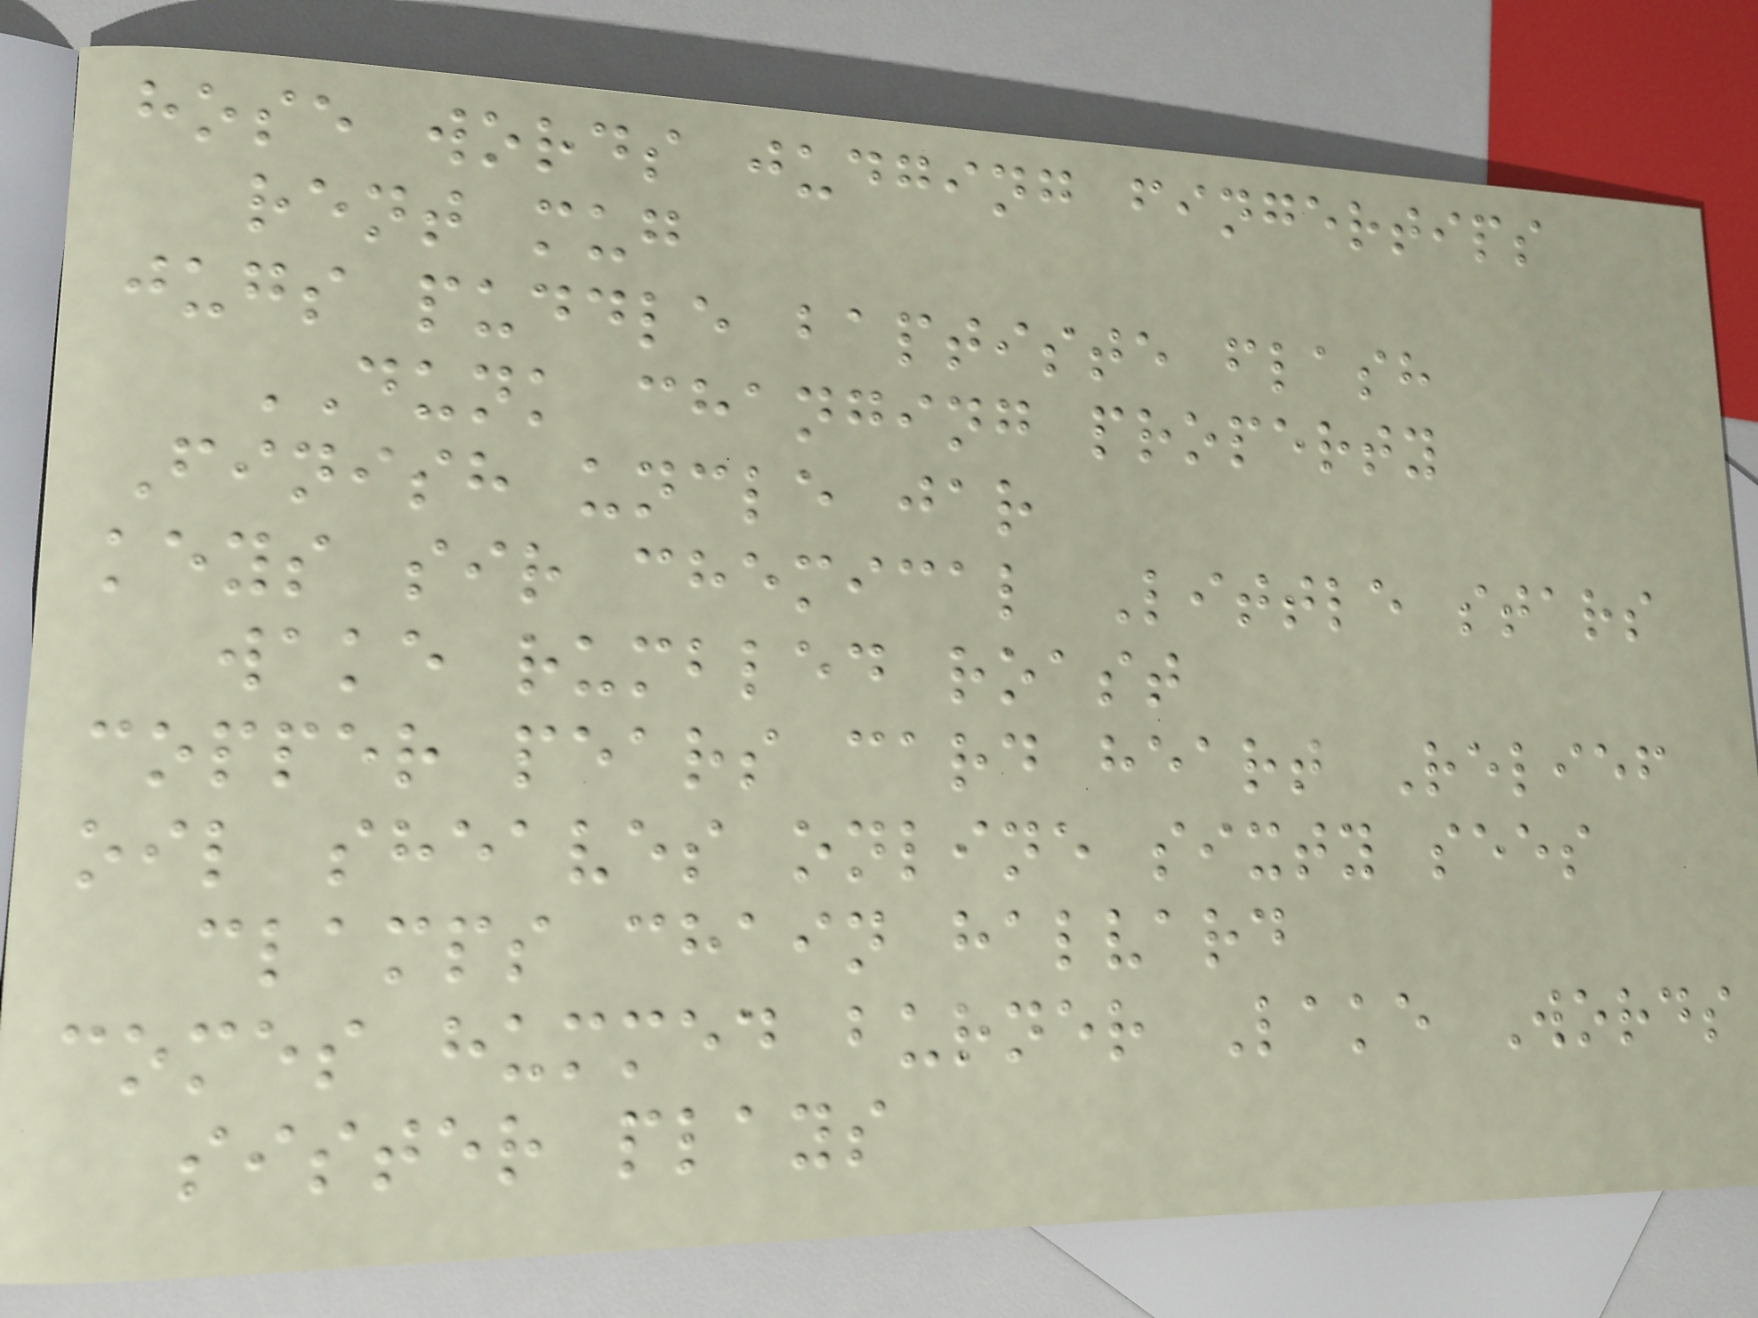hose words judging fingertips
rent mug
jugs puddle baptiste flash
DUNK changing property
Finish uncle jar
keys sir chemical Little stars
wake rumbled roast
copper pears card heart Relief
oil sheaves online sixty sees
clamps chain halvard
comes hummed burner Lake Words
sister plays
